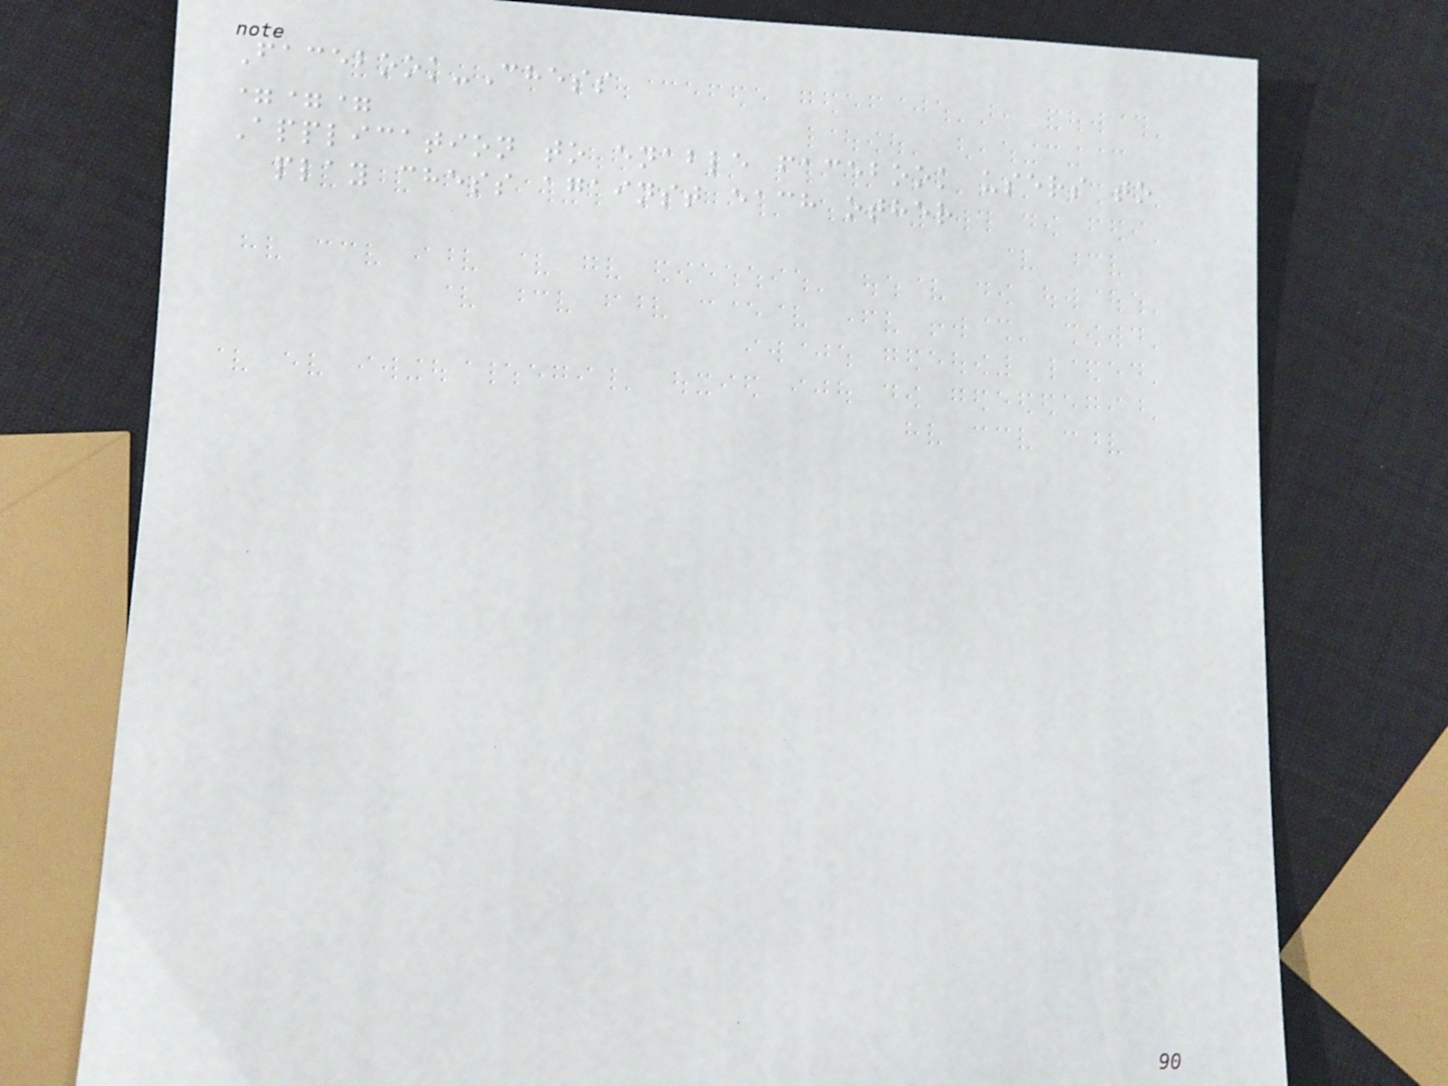Facebook-Chess
===
Application to enable facebook users to
play chess against each other
